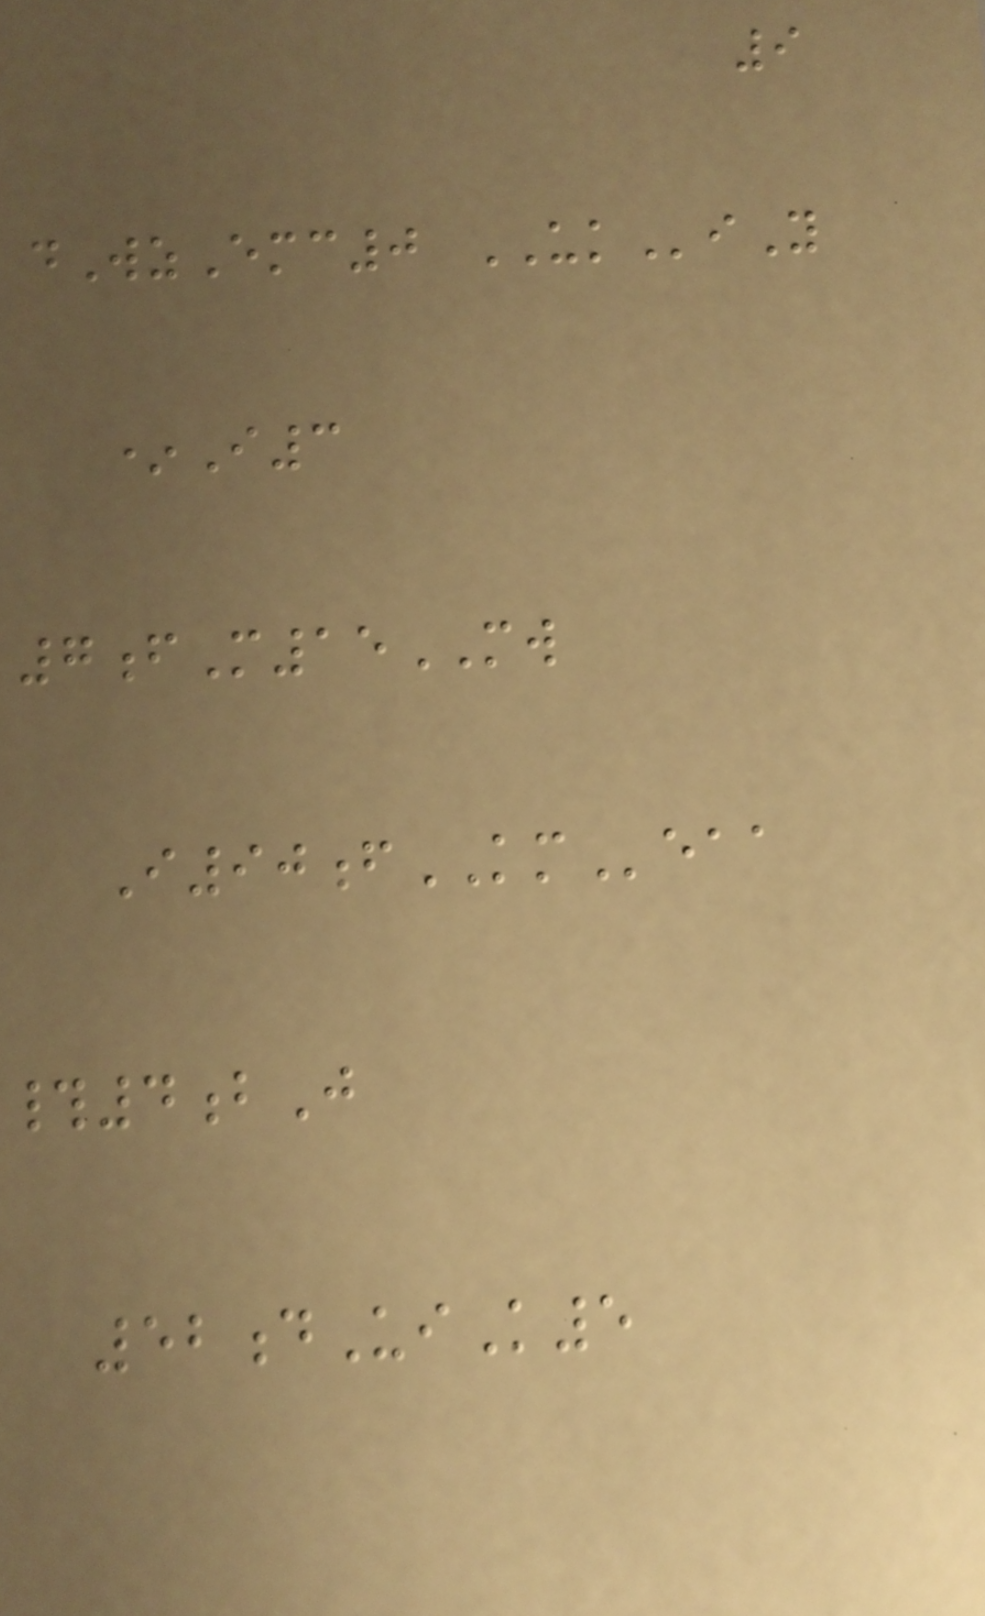9
dWzEmc0 UKiY
*I3
7fM15MW
I90fKMeaa
#4bJ
52dUiK5
